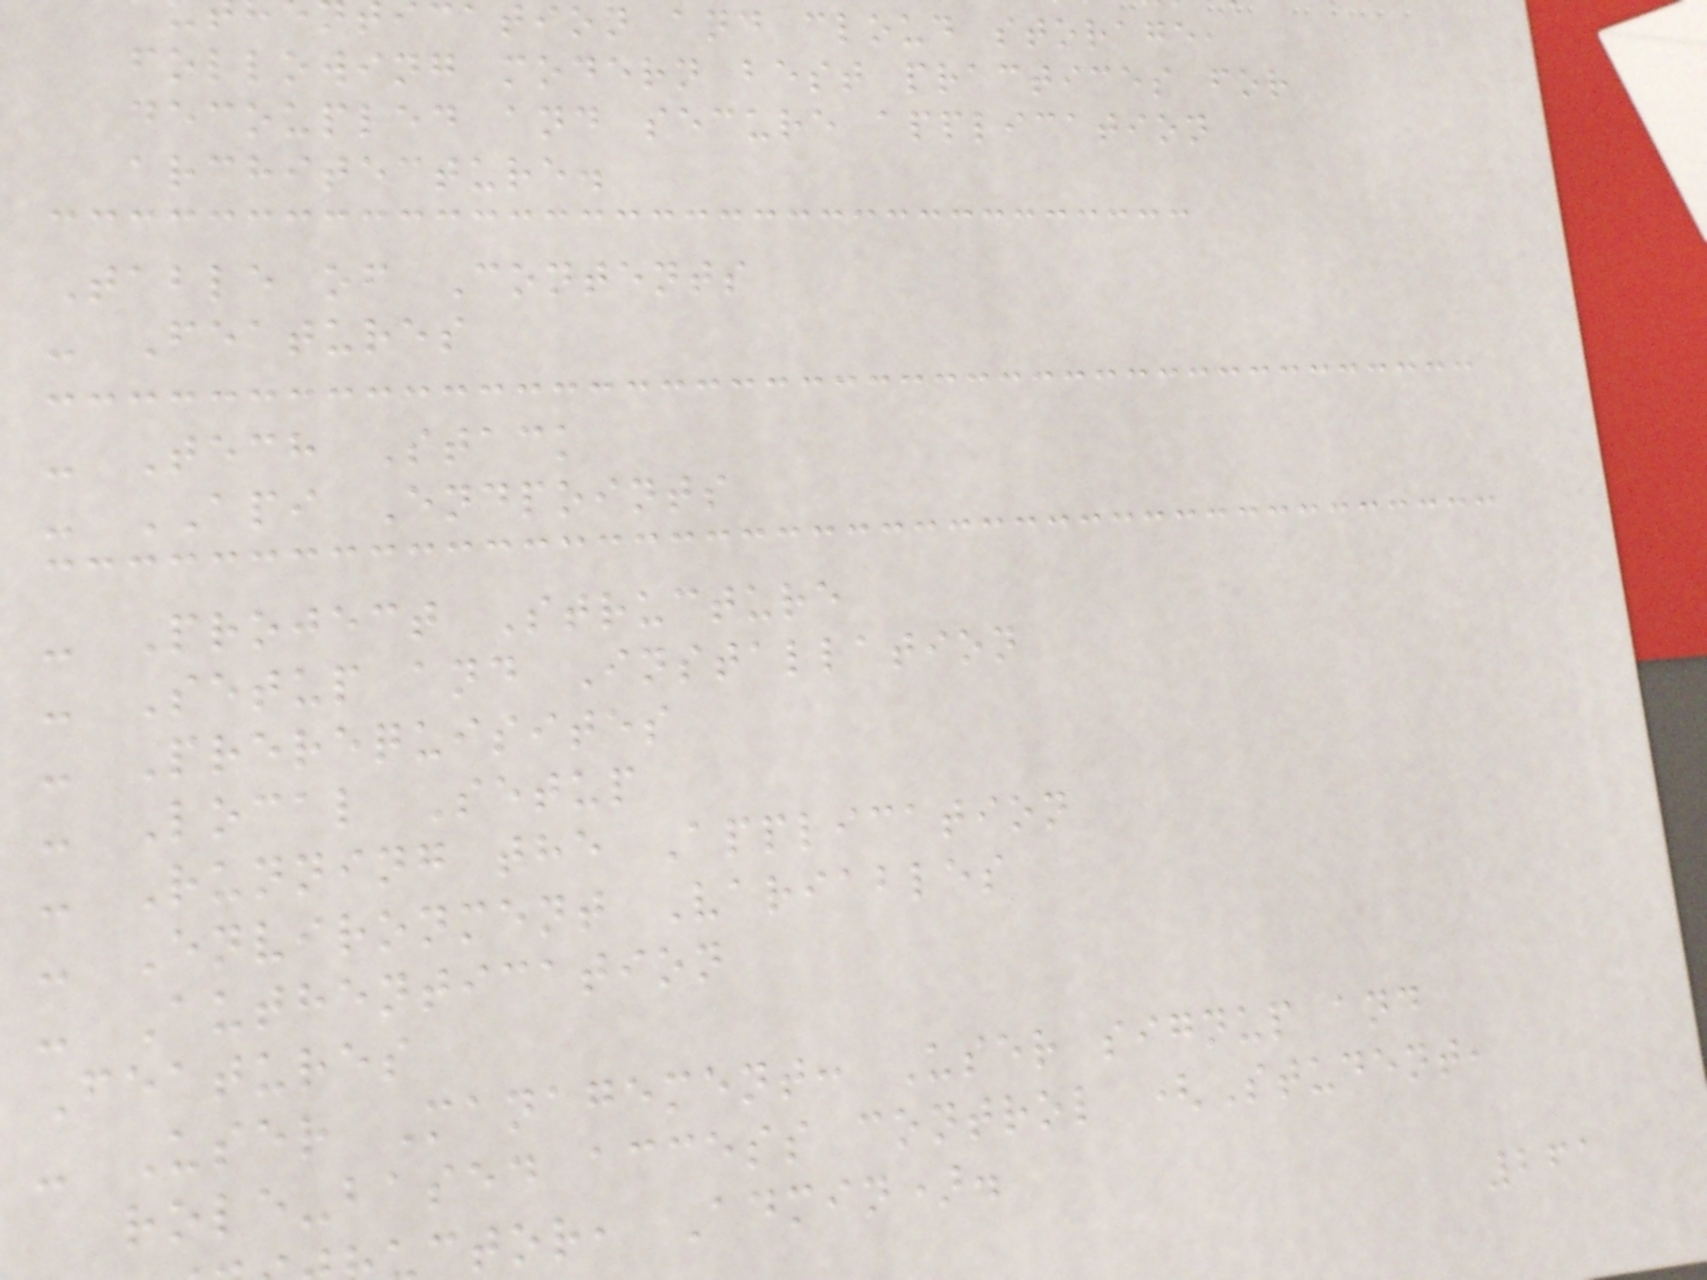ication and cloud storage,
following modern best practices for
decoupled and secure application
architecture.
Table of Contents
- Features
- Tech Stack
- API Endpoints
- Project Structure
- Setup and Installation
- Prerequisites
- Local Setup
- Running the Application
- Environment Variables
- Authentication
Features
- User Management: User signup and
role-based access control (Student,
ctor, Admin).
261
